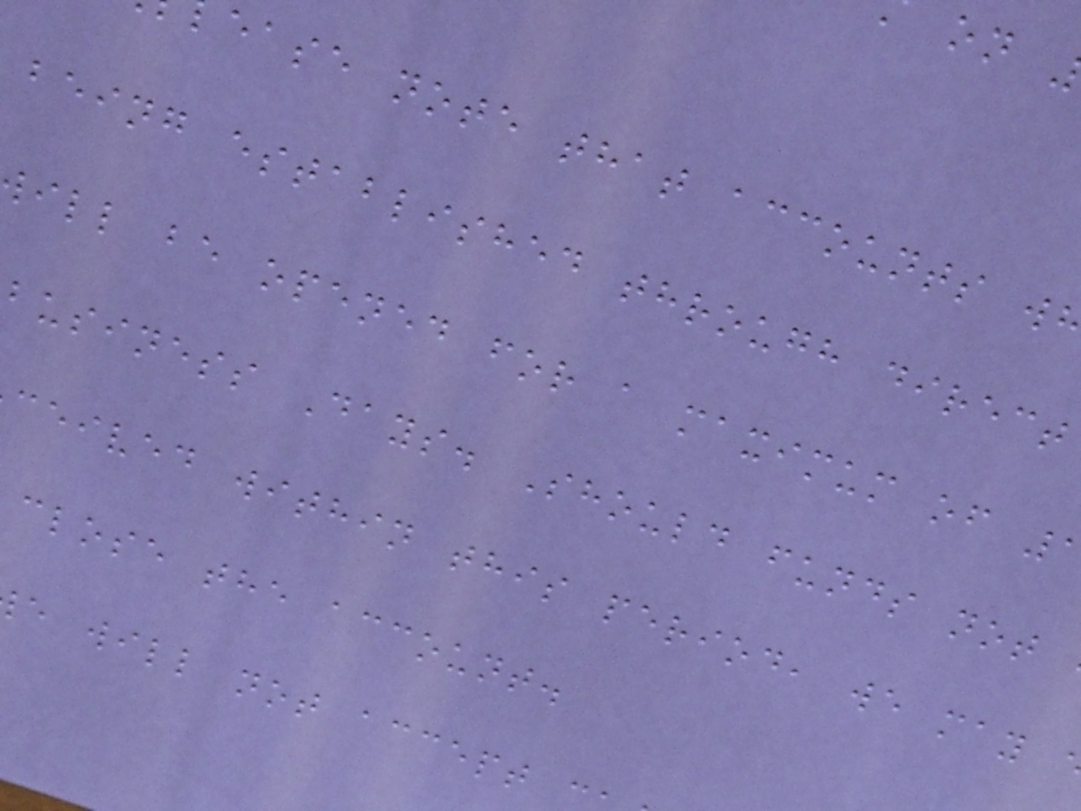ease note that accounts w
being established through direct
ill be opened for a maximum of
business Days. Should funds not
ceived within this period, we may
close the account.
e will not accept
